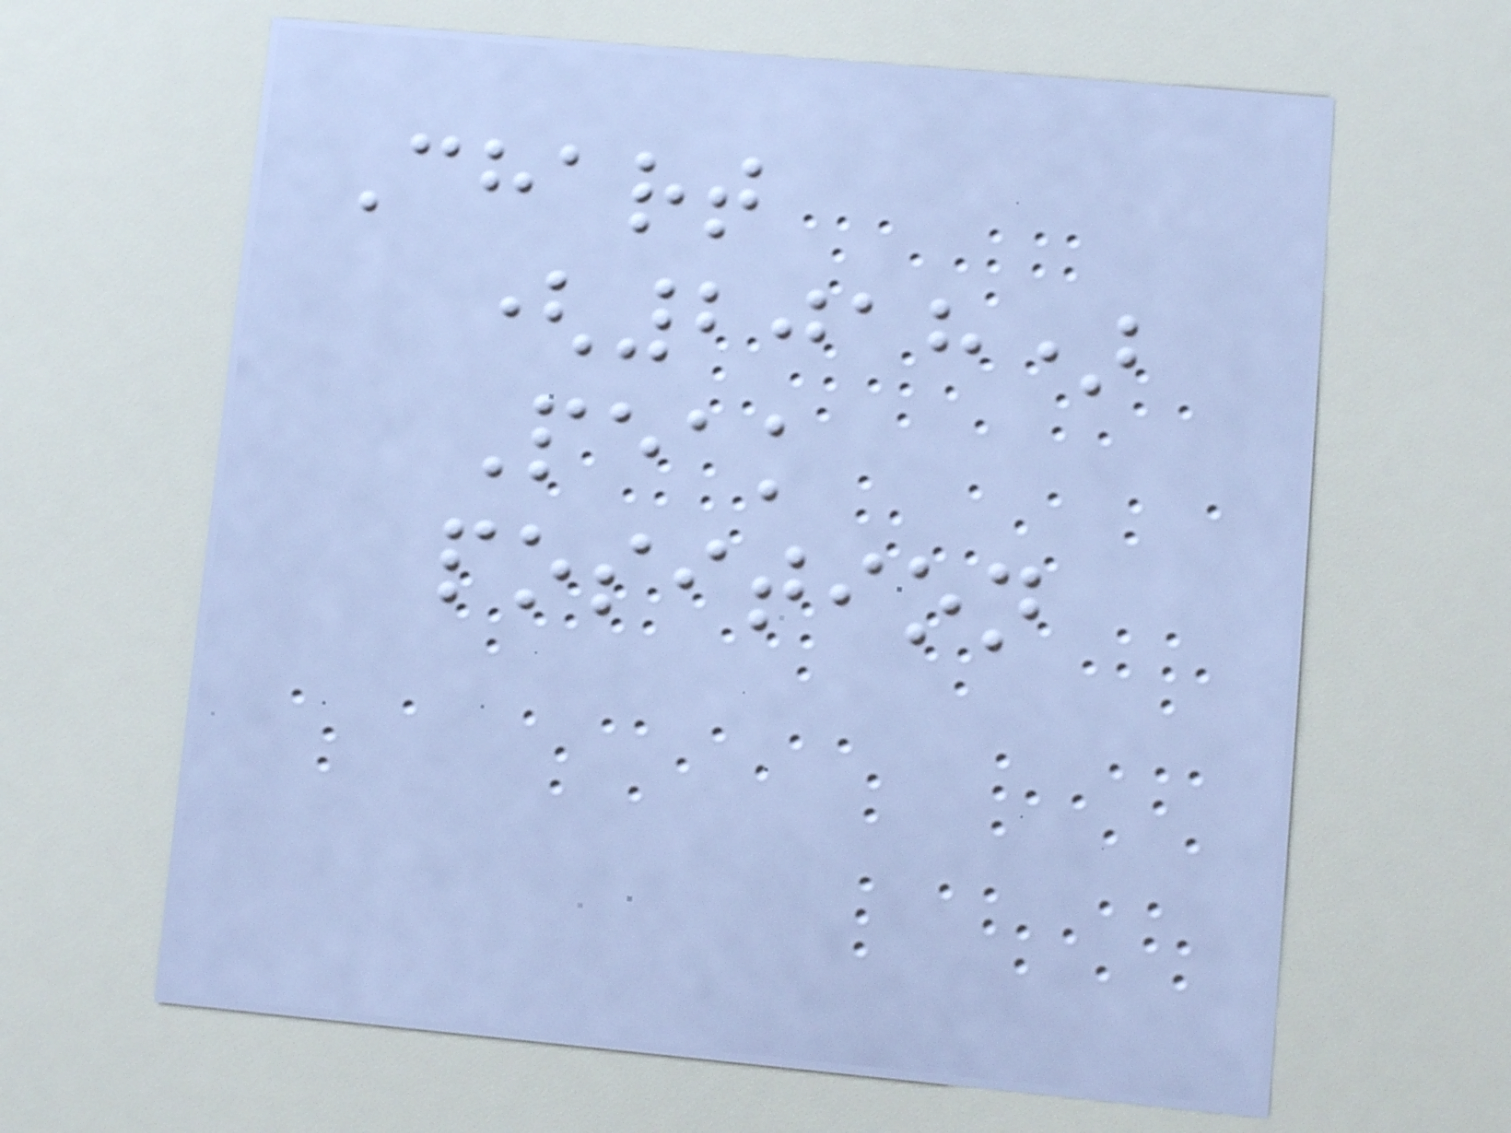Chart
(2018)
Peak
position
